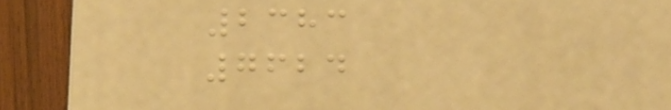2383
7624
